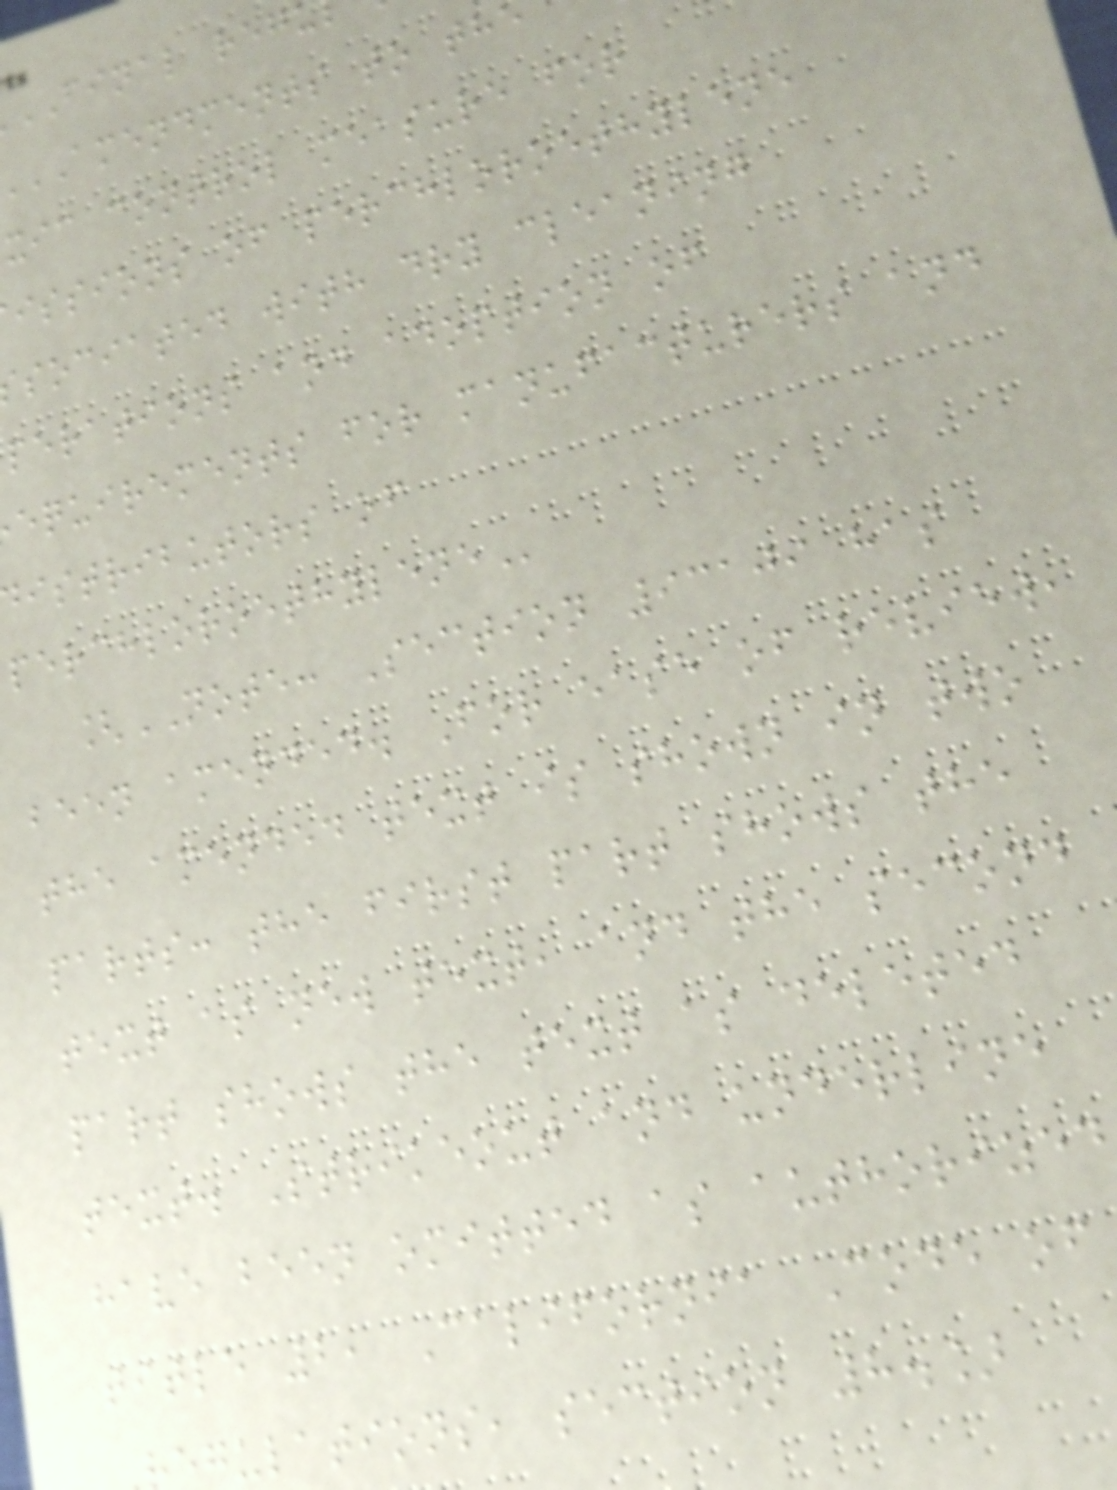FINAL
AMENDMENTS to the
xic control measure for
issions of perchloroethylene
sociated with dry cleaning
perations and adoption of
equirements for manufacturers and
istributors of
[NOTE: Section 93109 has
been amended. For ease of review,
the amended text is shown in two
parts: the first part shows the
text as new text, and the second
part shows the text as deleted
text. Strikeout and underline
have been omitted as authorized
title 2, California Code of
egulations, section 8.]
